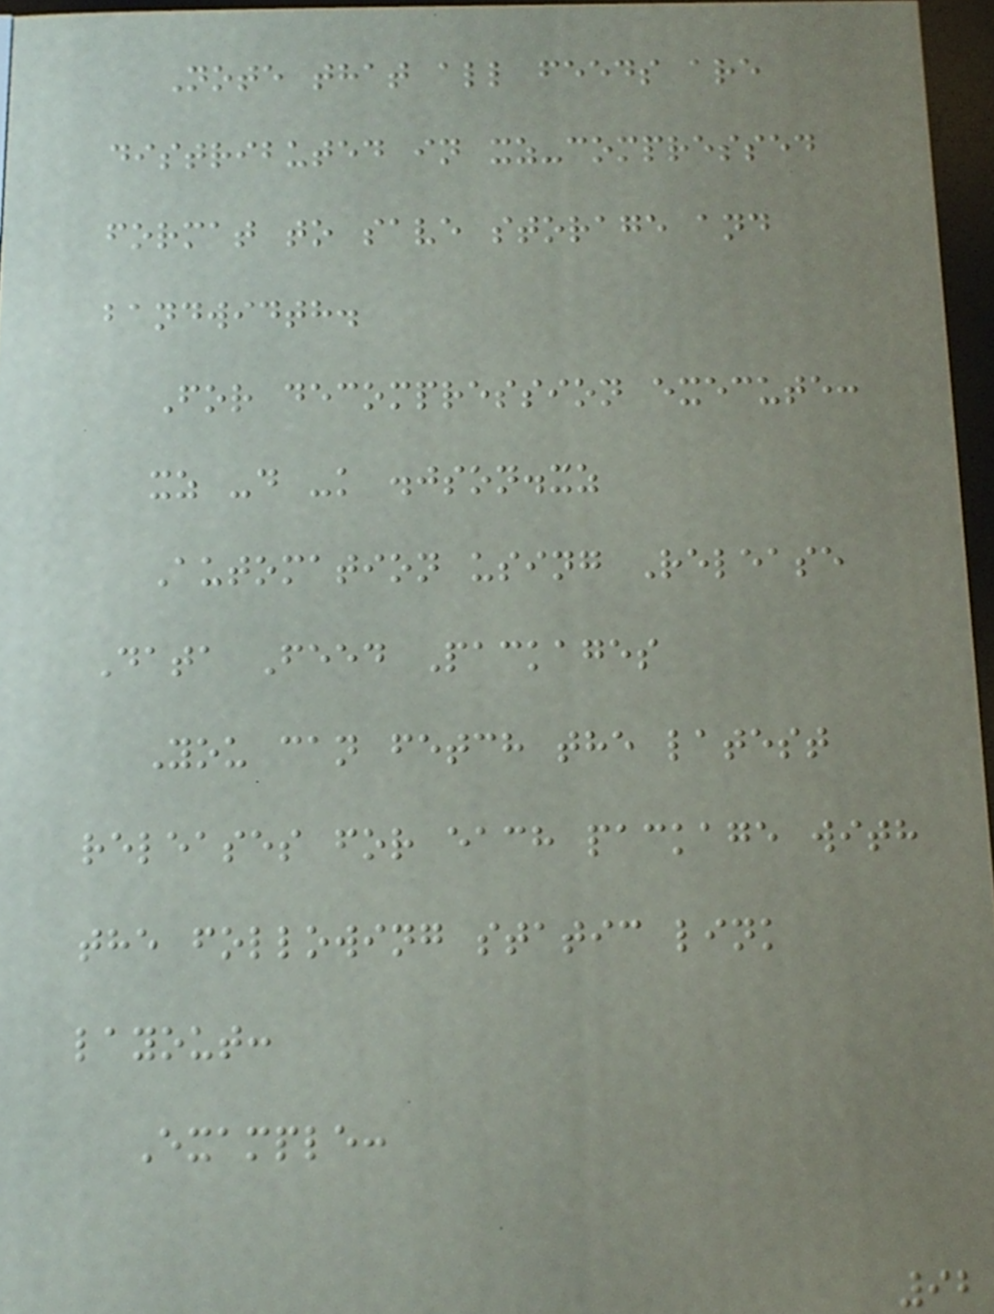Note that all feeds are
distributed in xz-compressed
format to save storage and
bandwidth.
For decompression execute:
xz -d -k .json.xz
Automation using Release
Data Feed Packages
You can fetch the latest
releases for each package with
the following static link
layout:
Example:
92
